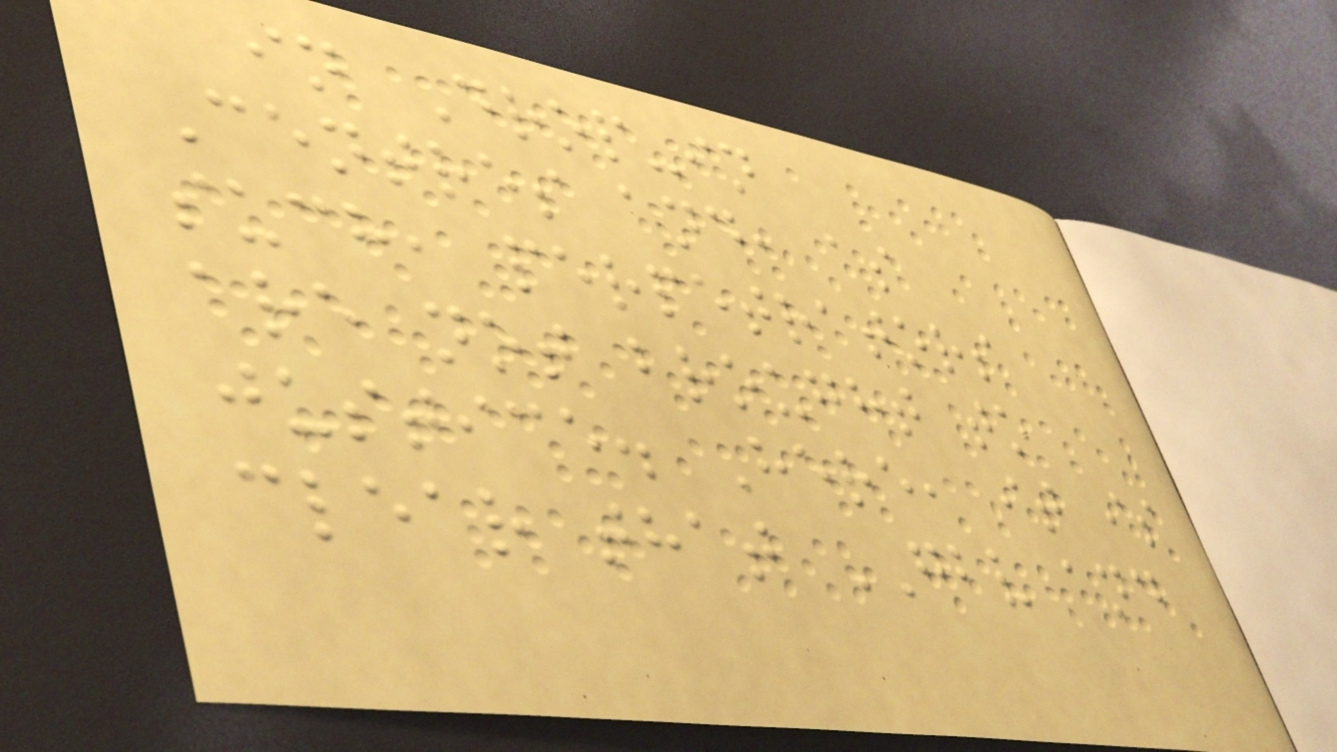in Drop-in
Centres and, as
such, perpetrators
are not brought to
justice. Here, it is
clear that GBV and
